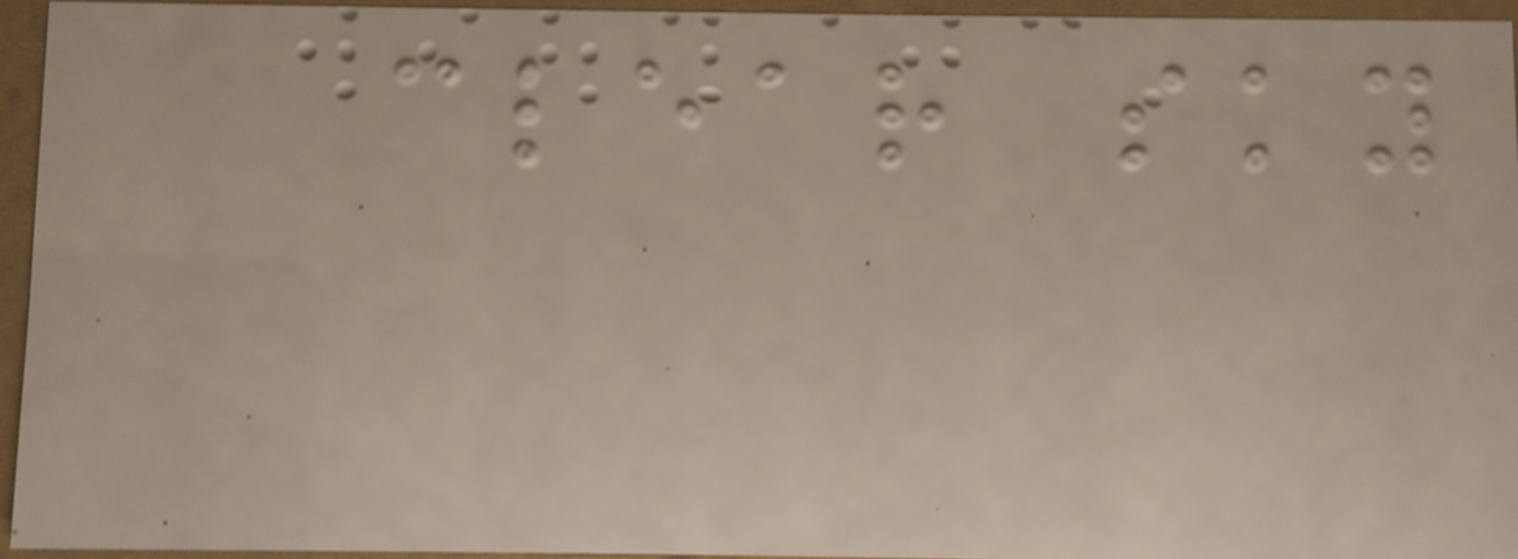clear sky
